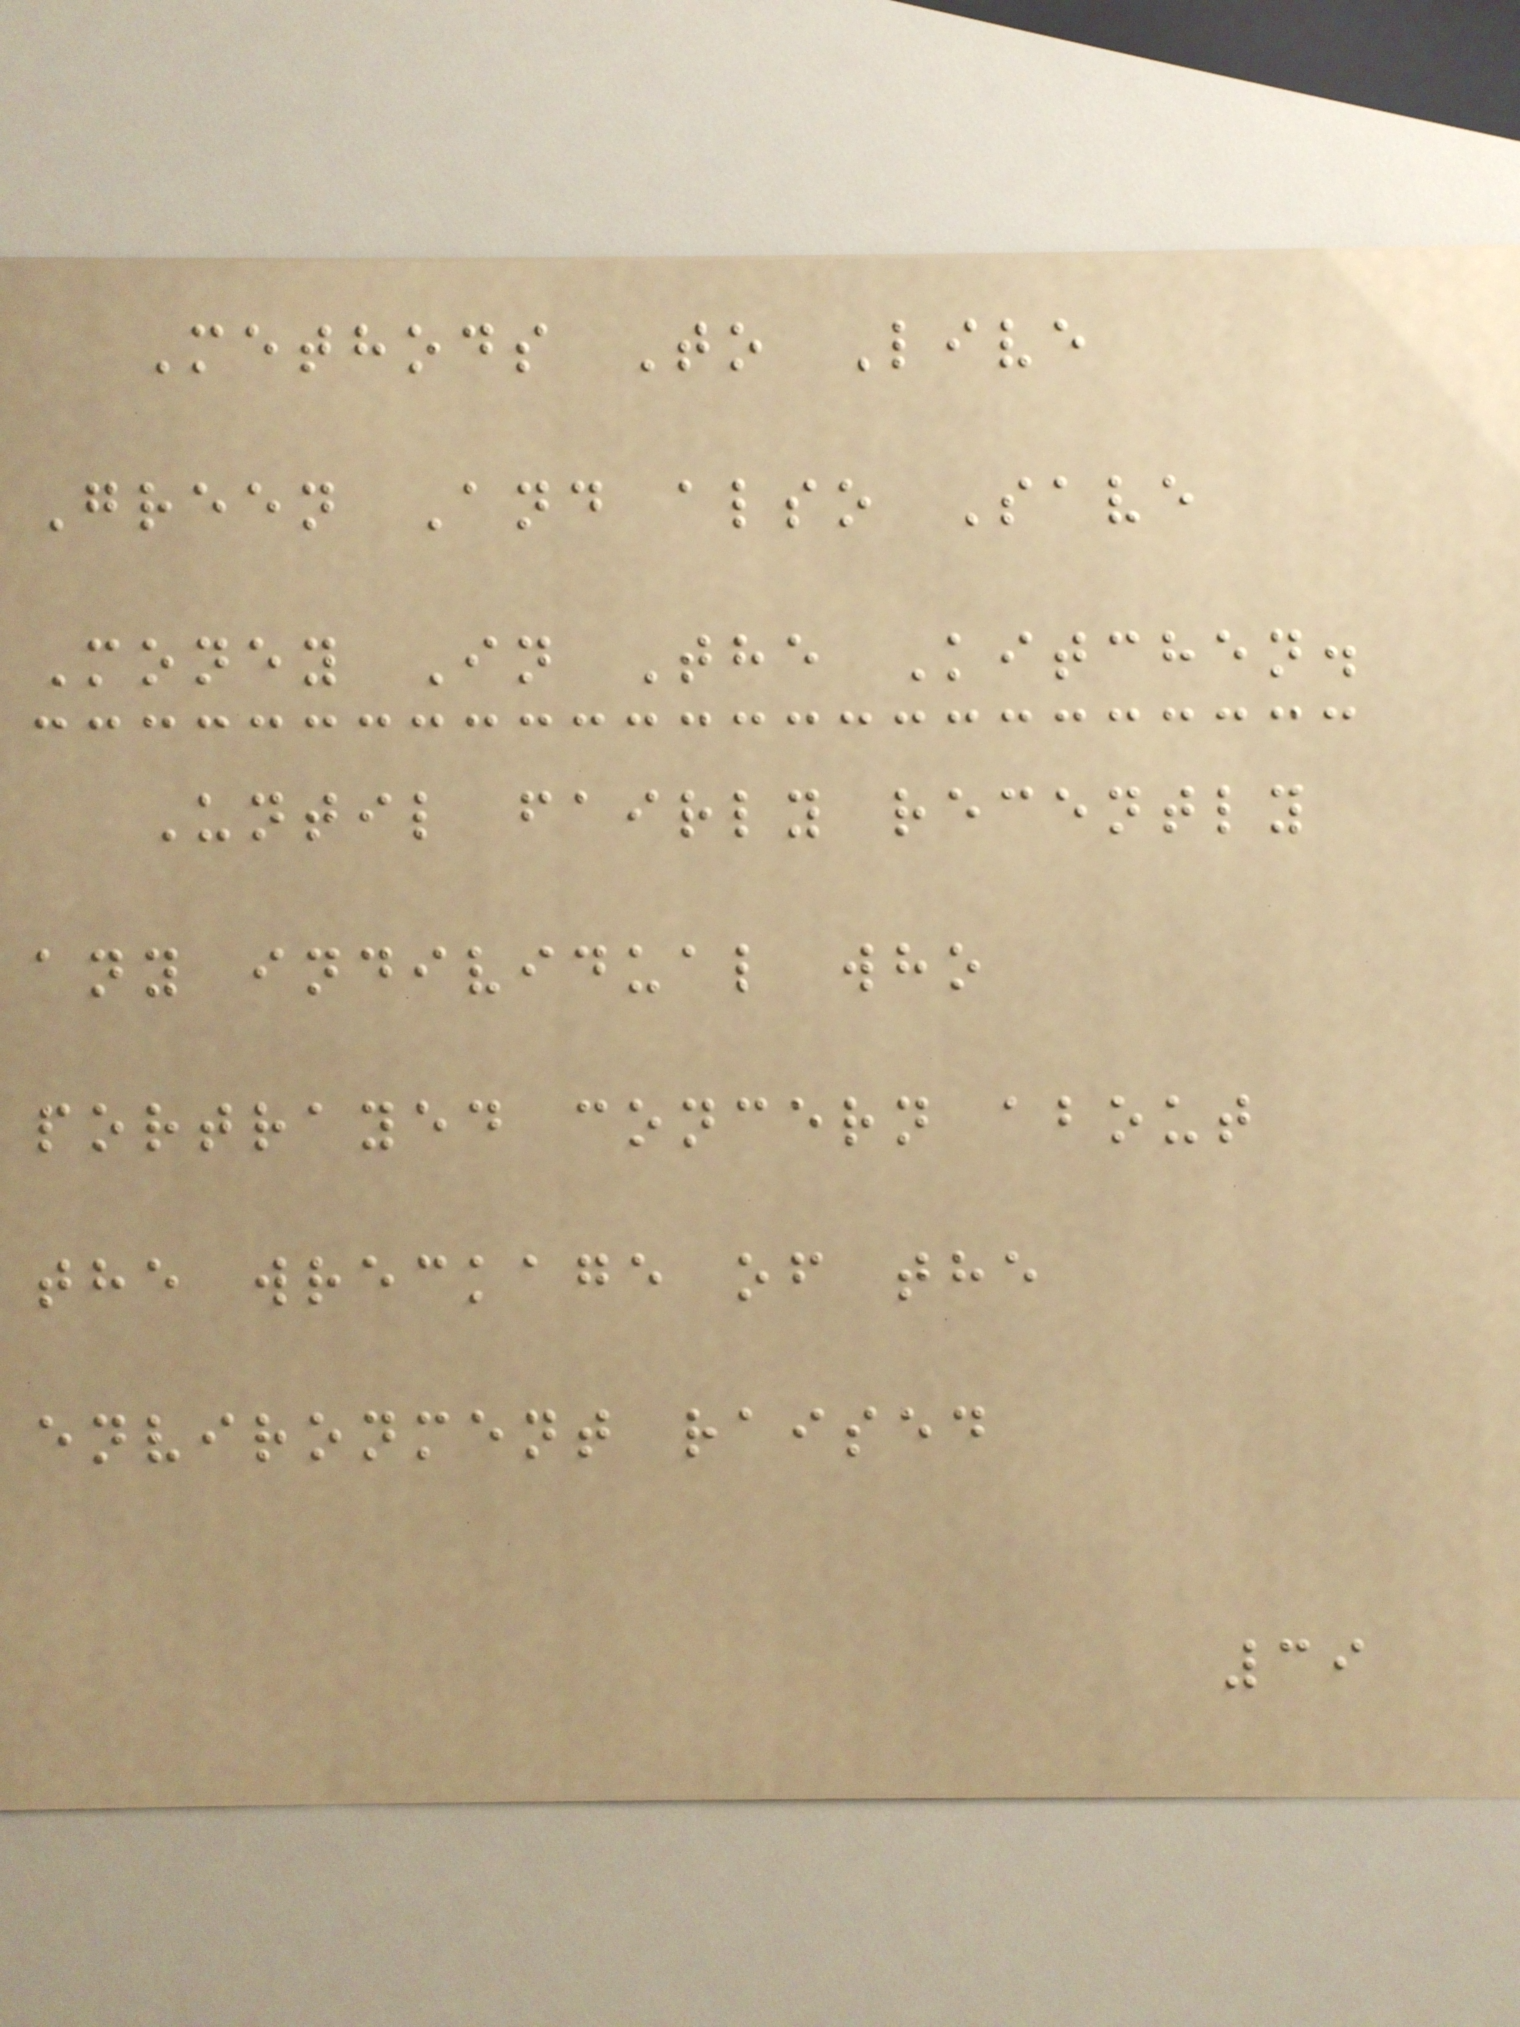Methods To Live
Green And also Save
Money In The Kitchen.
Until fairly recently
any individual who
portrayed concern about
the wreckage of the
environment raised
39
